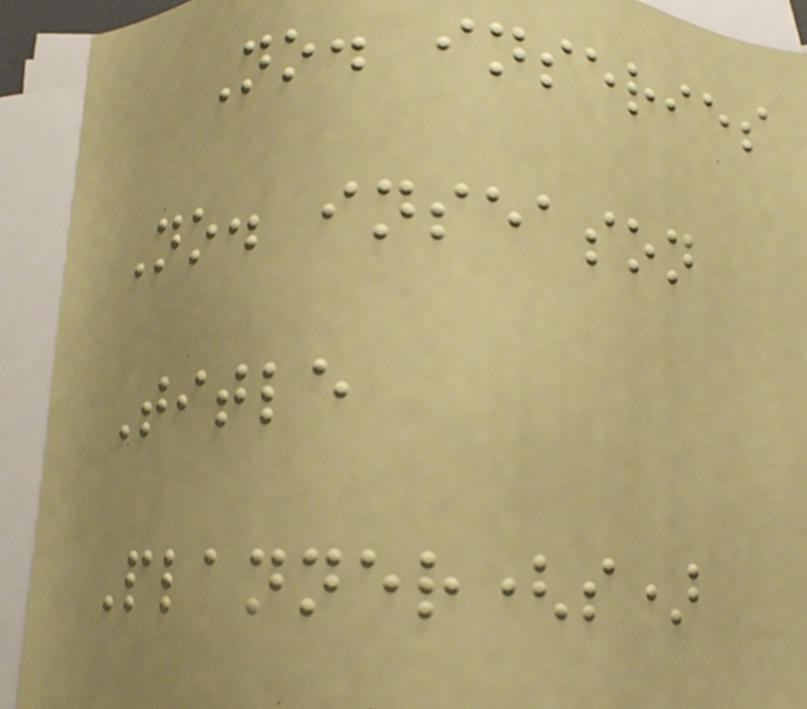No. inseries
No. inseason
Title
Planner(s)
